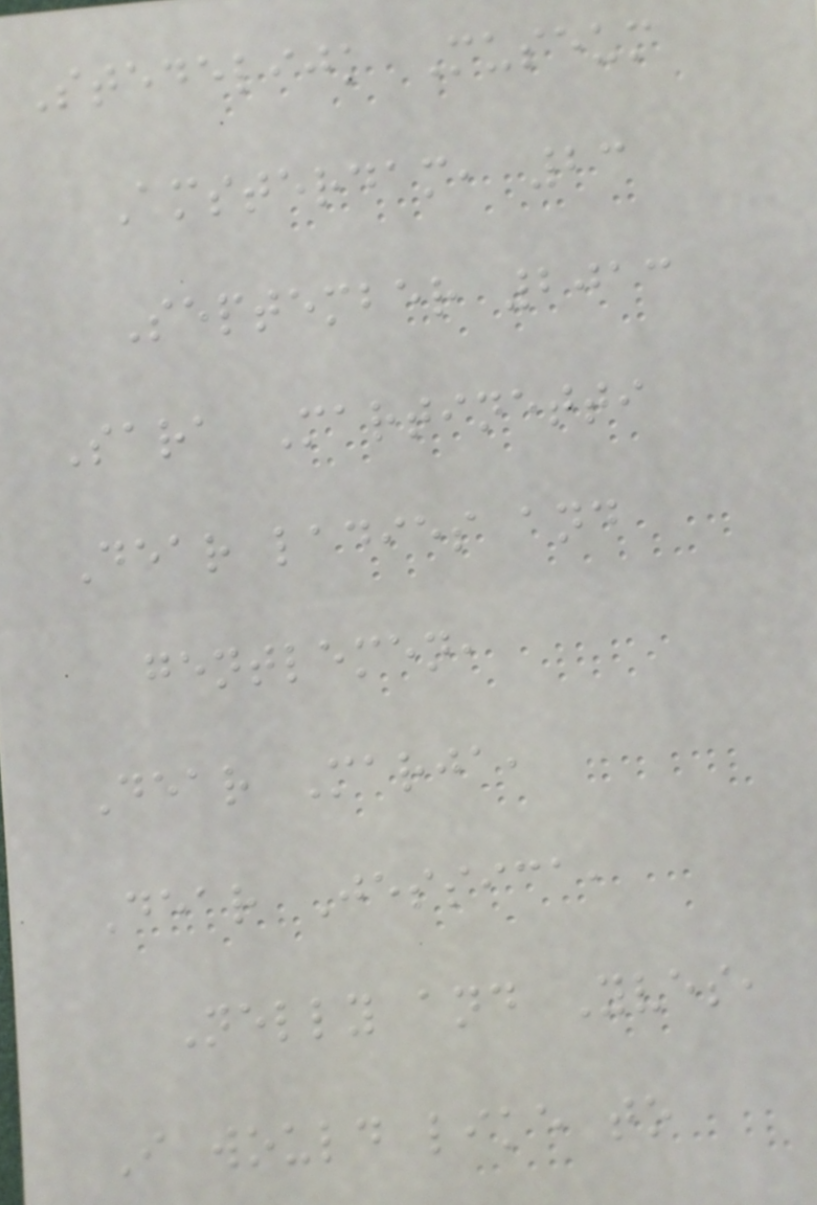Stedelijk Museum
Amsterdam, 23
September 2013
Sara Martinetti
Dear ladies and
gentlemen,
Dear Marja,
Dear Jessica,
Nelly and Yves,
I would like to
